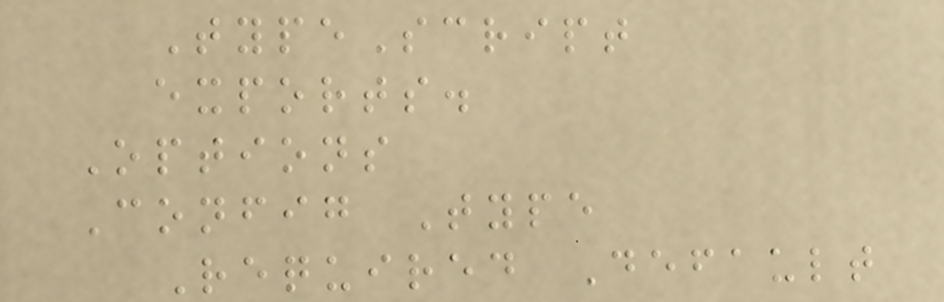TypeScript
exports.
Options
Config Type
Required Default
